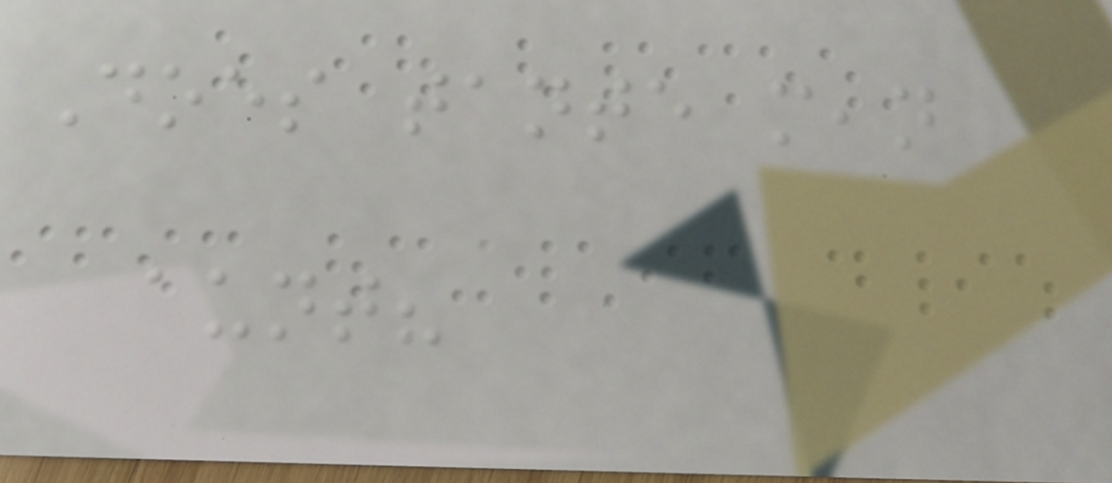Does tante mean
aunt?
